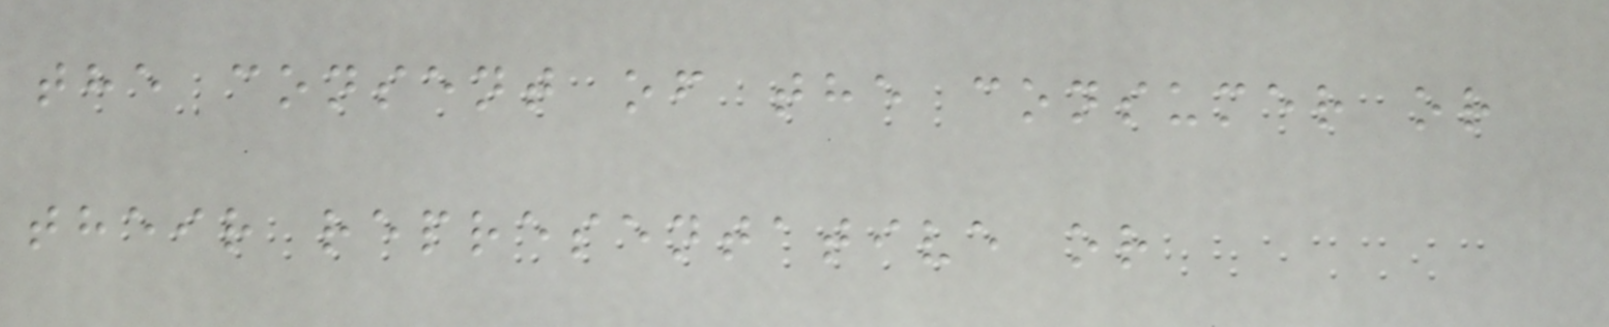the consent of the consumer or
their representative or
